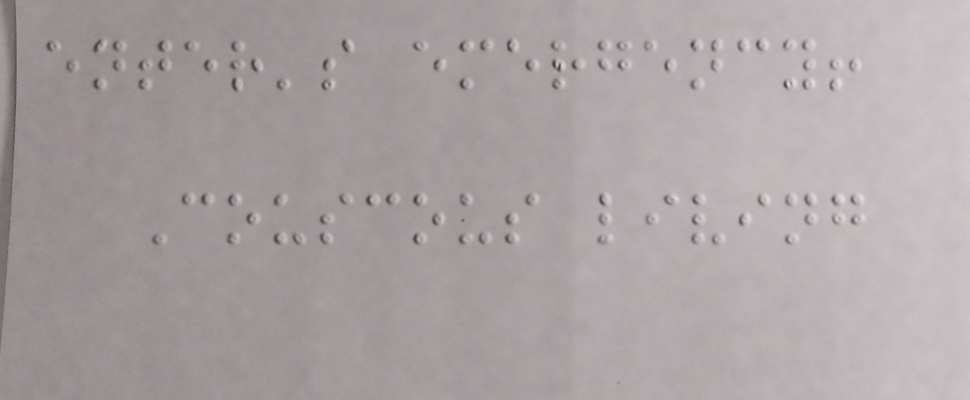enter's emergency!
Couscous living
